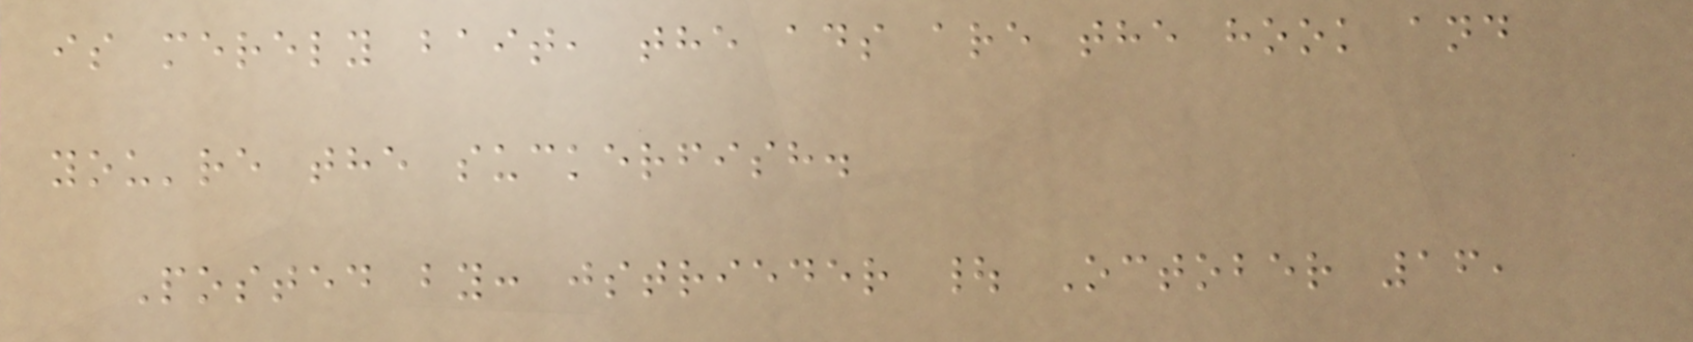is merely bait, the ads are the hook and
you're the suckerfish.
Posted by: jstrieder | October 16,
